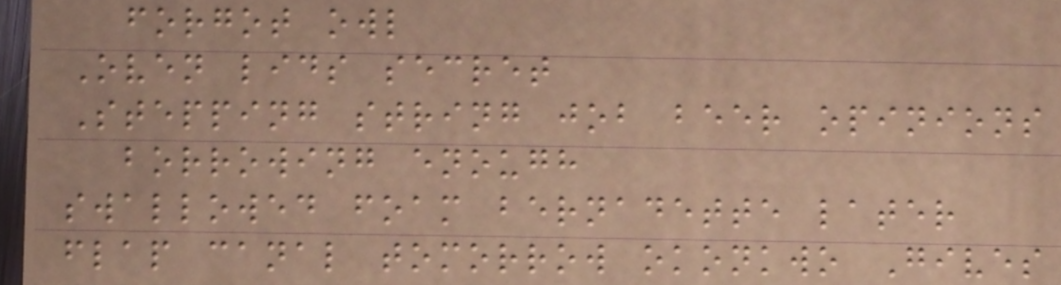forgot owl
Oven lids secret
Stepping string job beer opinions
borrowing enough
swallowed foam bernadette later
flap canal tomorrow okonkwo Gives
